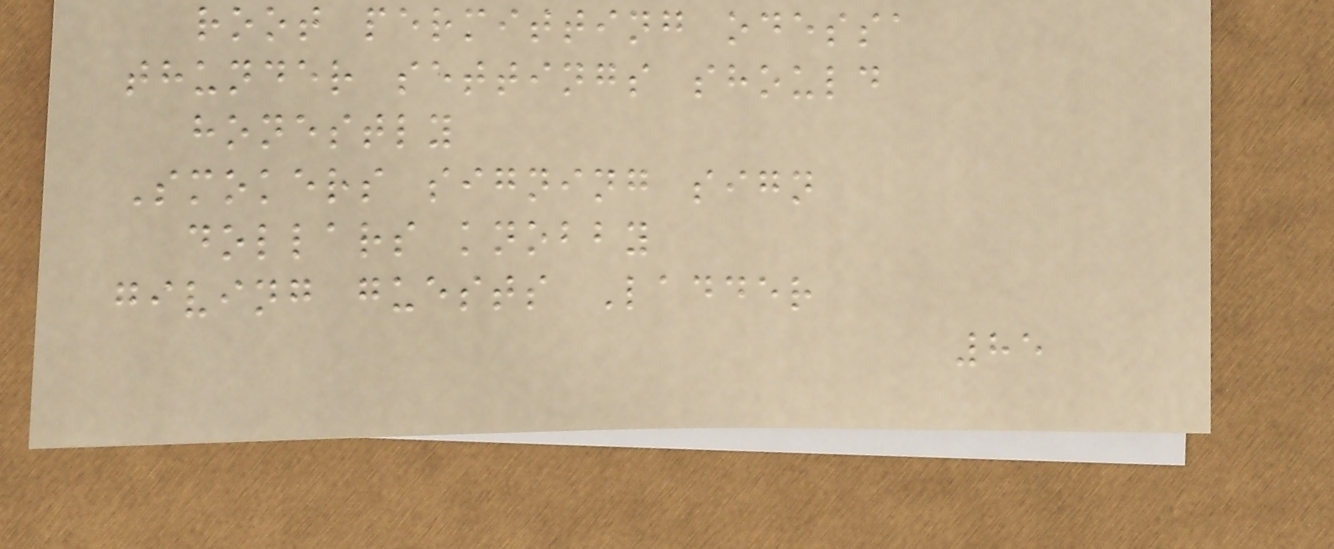root permitting odessa
thunder settings should
honestly
Smokers signing sign
dollars knobby
giving guests Ladder
85
